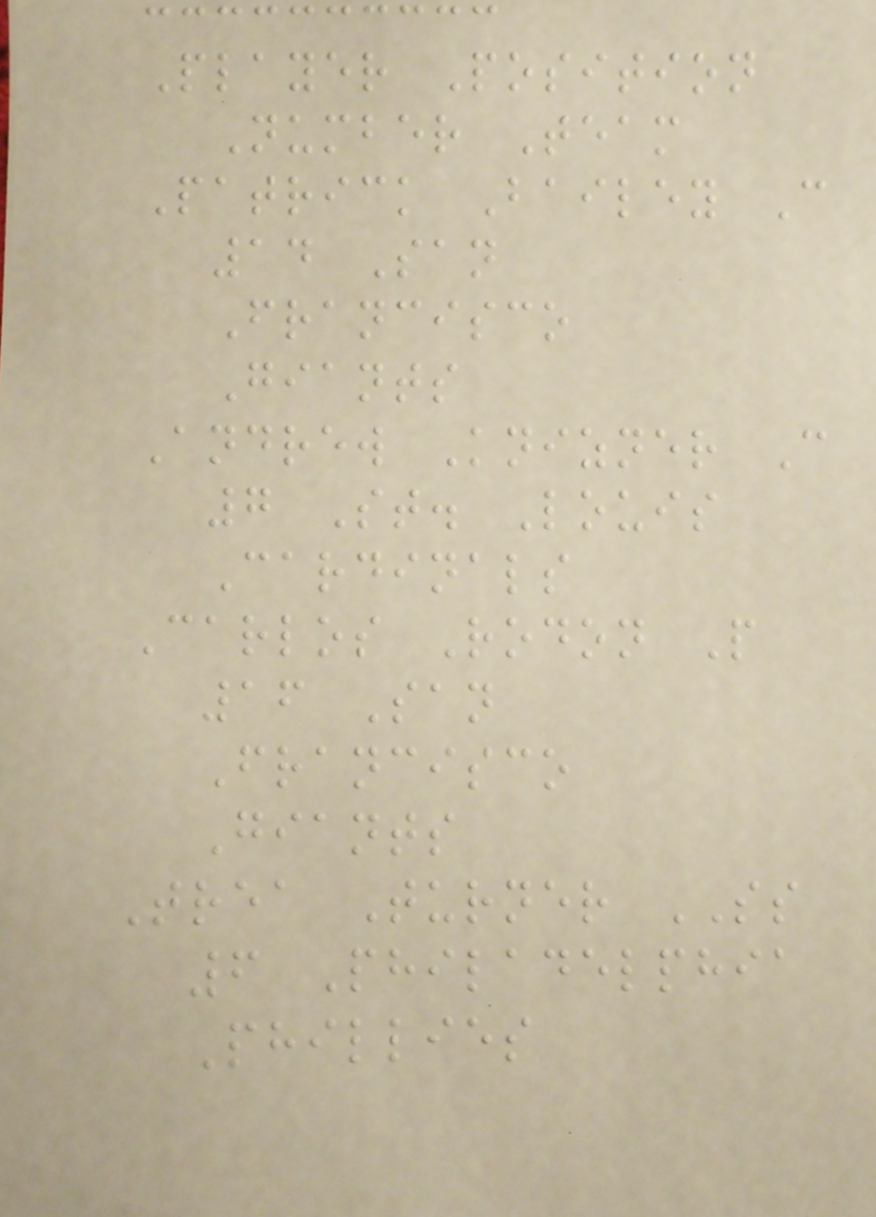Player Position
Number Team
Patrick Bailey C
14 San
Francisco
Giants
Andrew Knizner C
7 St. Louis
Cardinals
Carlos Rodon P
16 San
Francisco
Giants
Trea Turner SS
6 Philadelphia
Phillies
